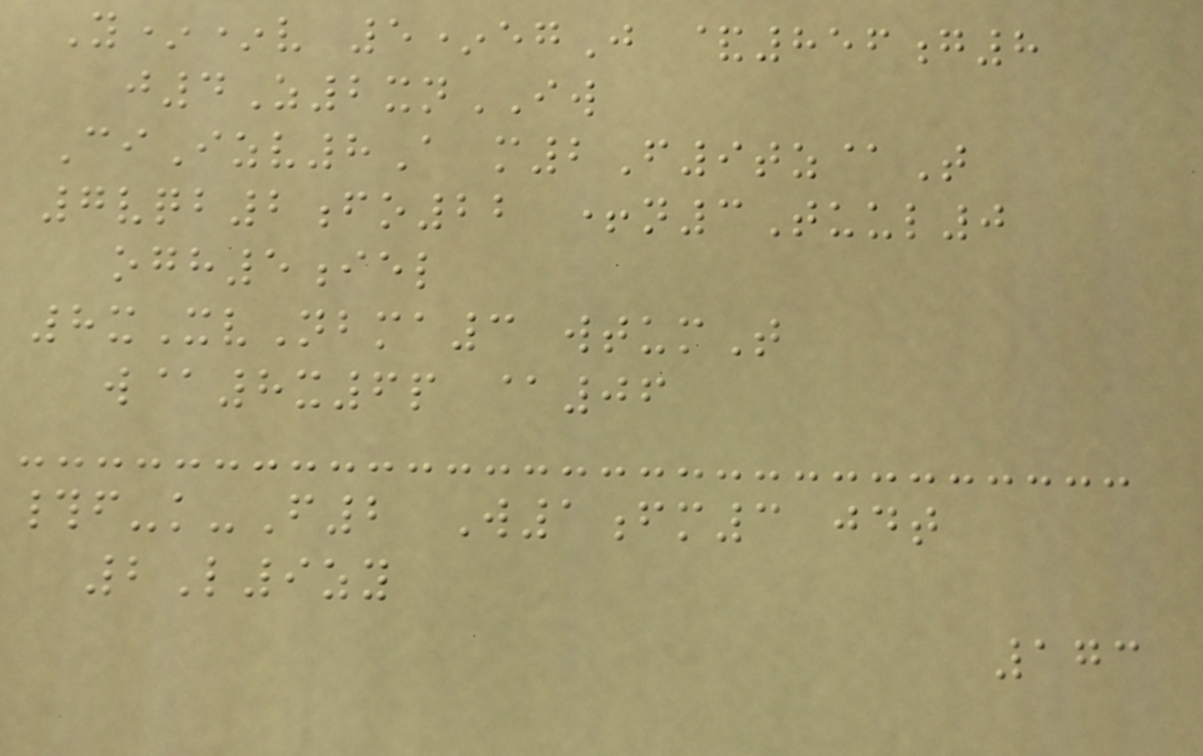Y**v 5*egJ &856g8
j4Z2xnIW
CiIzv8A m2F9tz@T
7vqb2fo22 +n3Tuul0
ogh5iel
8xXvNbma3 wtumT
w@8x6p @06
#f-k-F2 W1fm3 jdt
2L9zy
173
